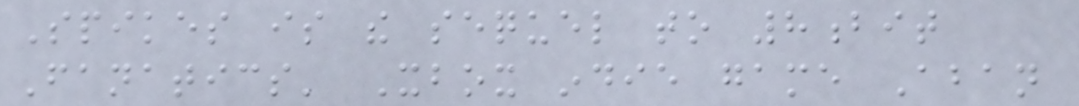Spikes is the sequel to 8bit
Fanatics' Xbox indie game Aban
